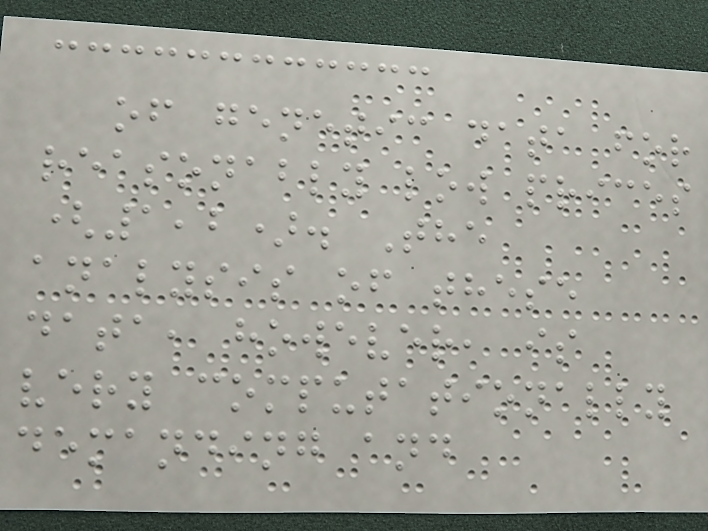of genetic data for
reasonably low prices
(1,2). The
analysis of these
data, however, is
very computationally
demanding and
